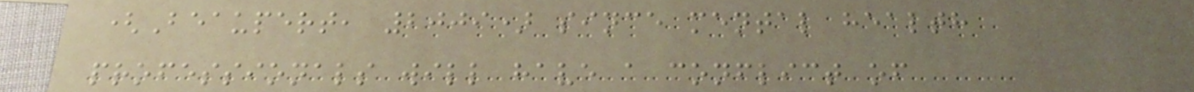(Beaupert, 2009) since mental health
professionals will have a conflict of
